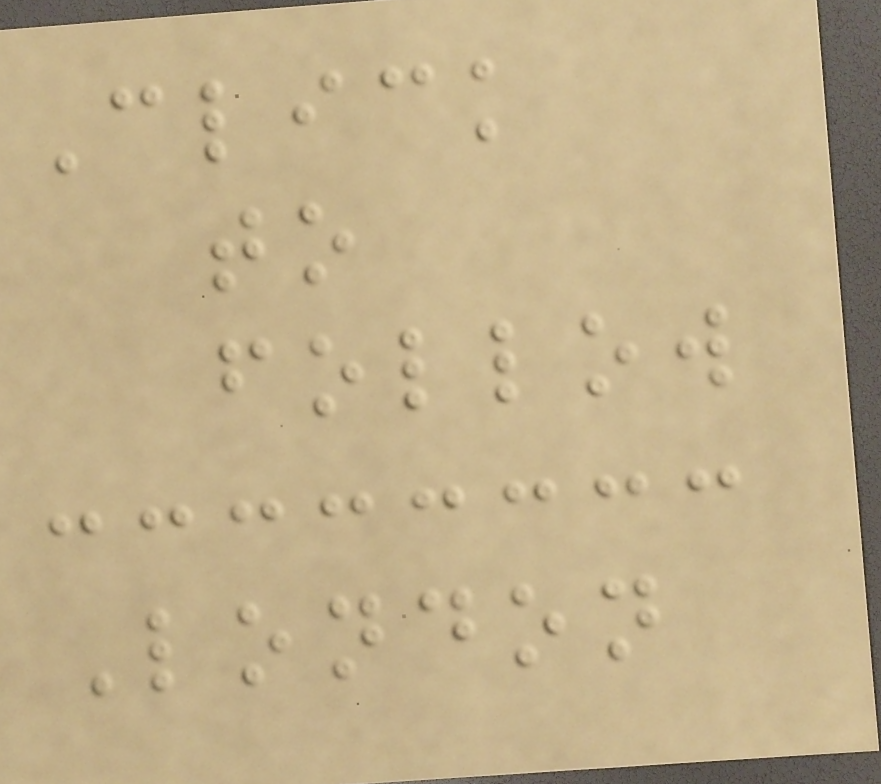Click
to
follow
London
